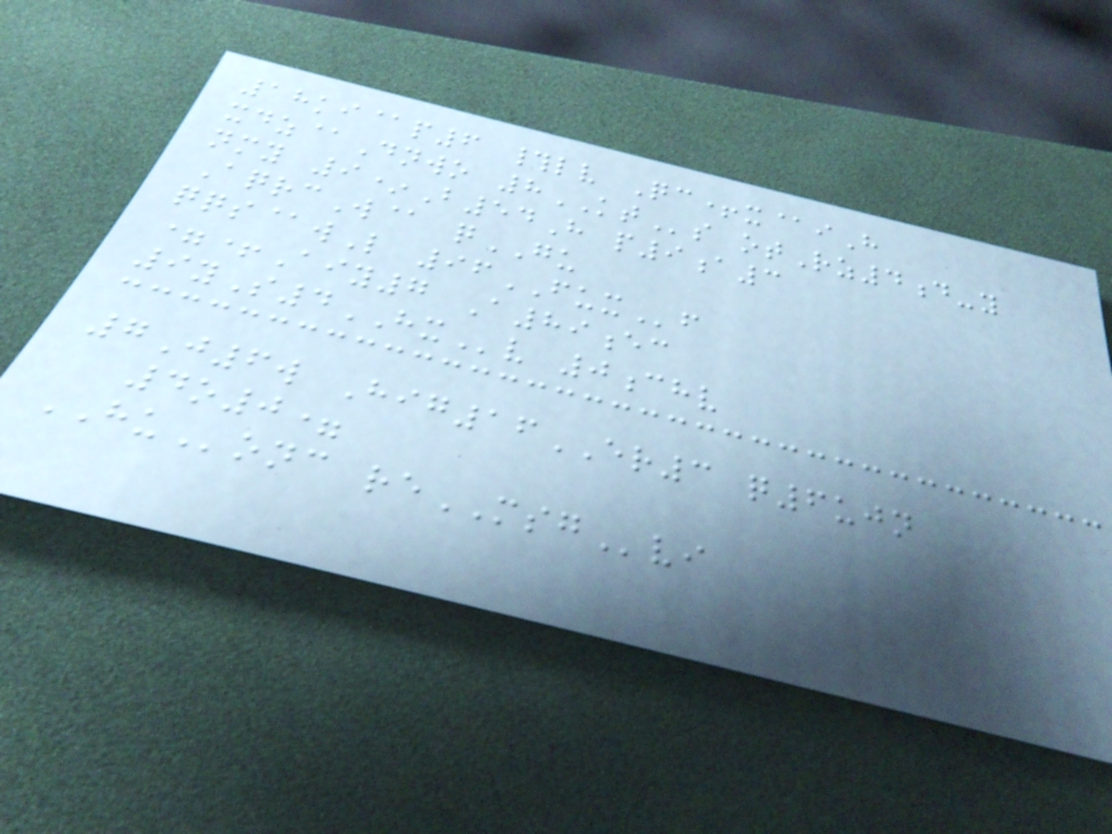18ki@p6 #lv Qc+x@iH
xdz@Dnwo 8KTs otRz4d-y
nmy 9*B54H p9a3
AqrcW@ qGU
qqs@wL 96FUXf
=+Aiy7 A89ec
9yS4HXv 0chv
7J6w Hig16ER3 q6ujn
4o0=
HUonc reMSGvi
